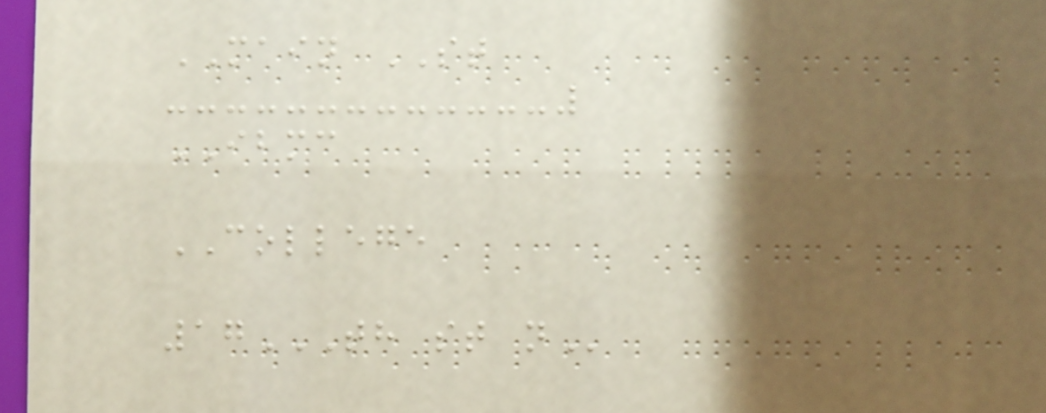MAIN ST
IBMC
COLLEGE
17TH ST N
